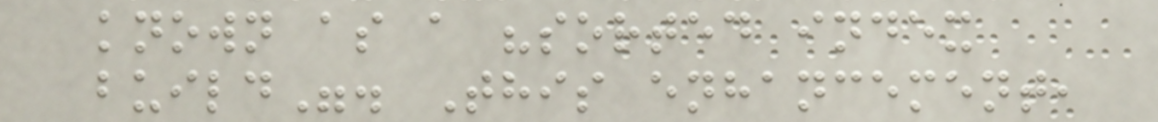known as a "sorted index
build". This enhancement,
